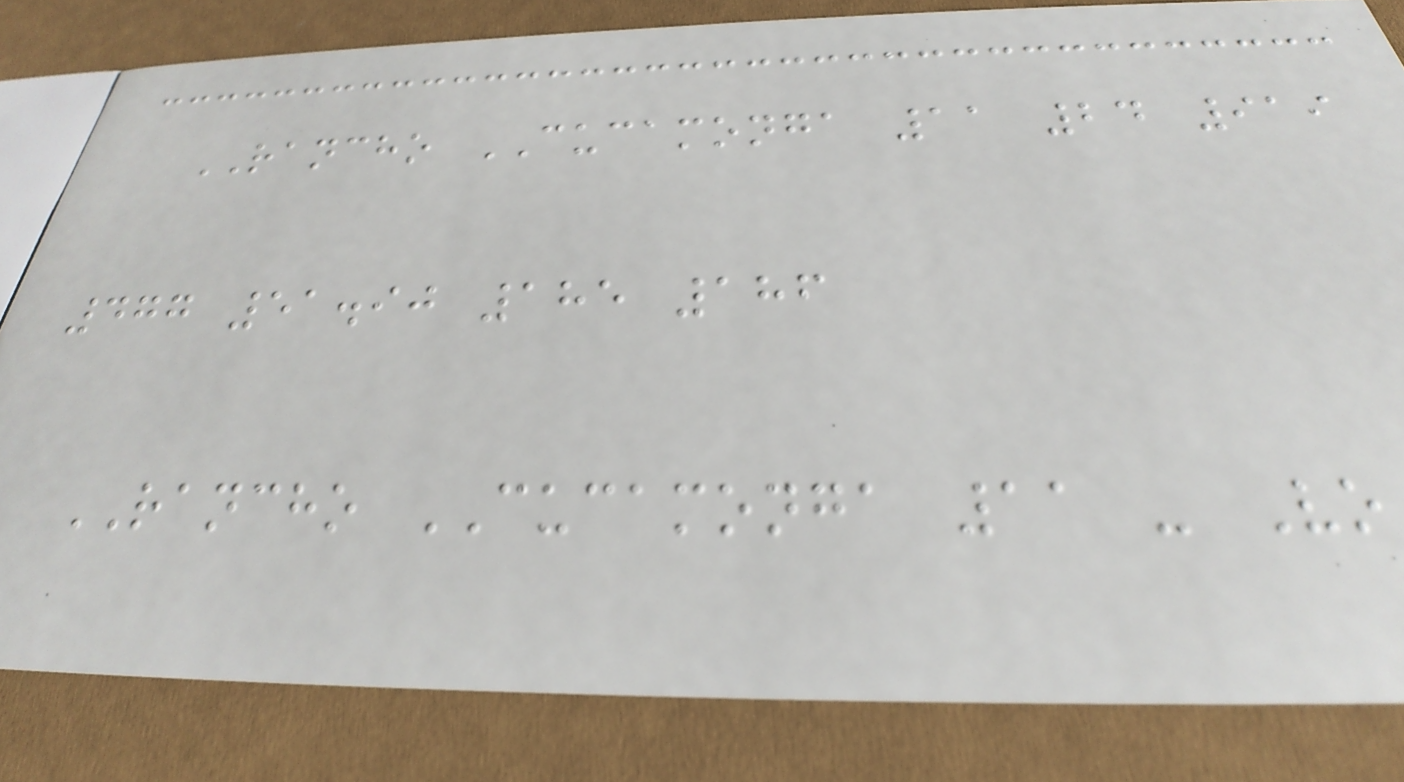RANCHO CUCAMONGA 11 24 919
477 51.90 185 186
RANCHO CUCAMONGA 11 - Vo
